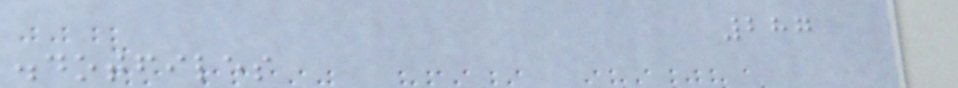287
.dotfiles
